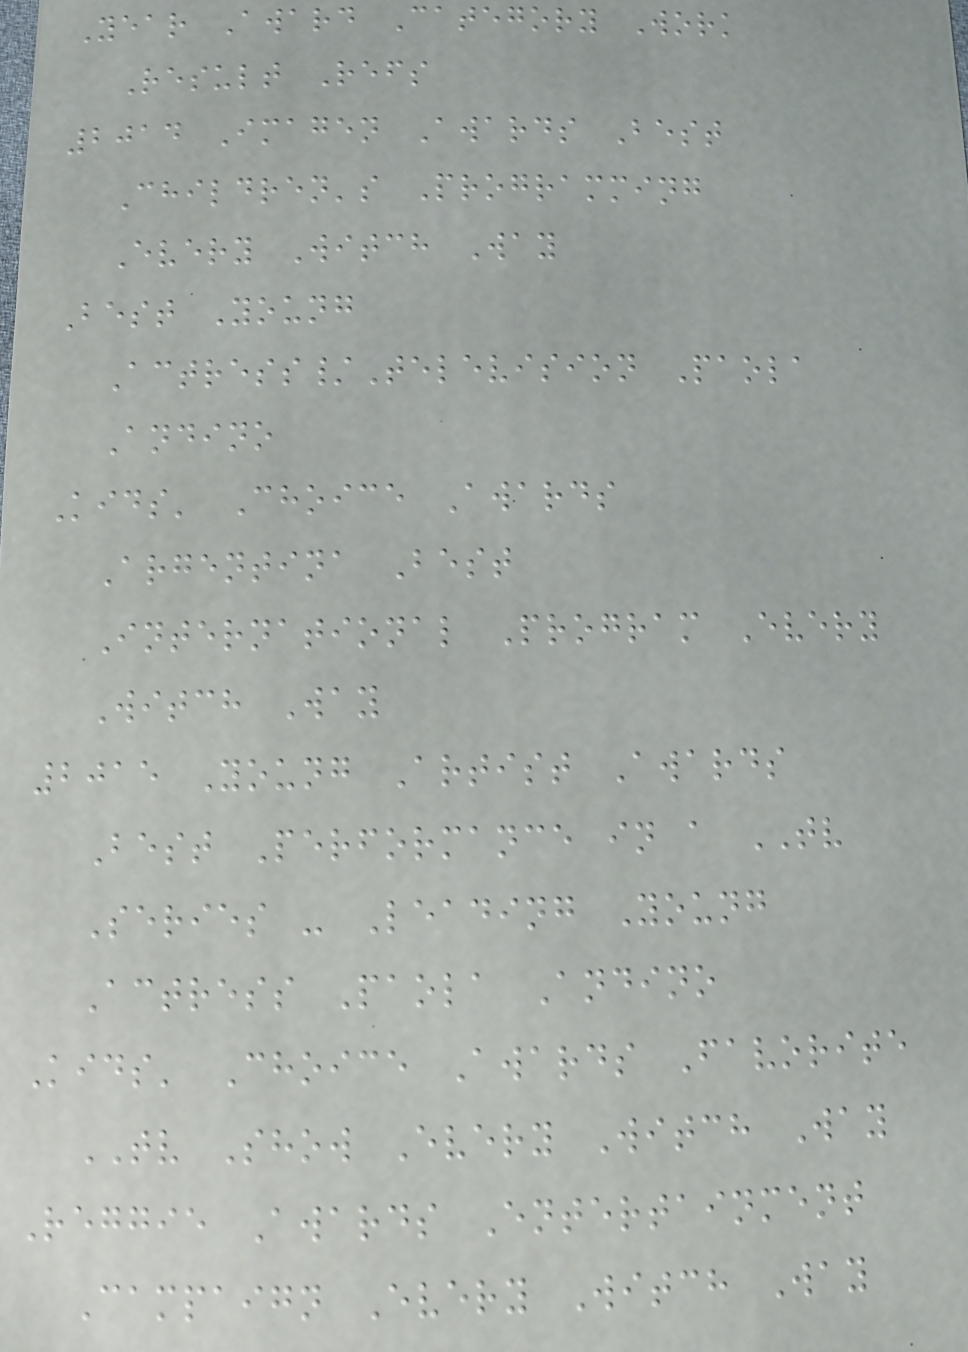Year Award Category Work
Result Refs
2014 Imagen Awards Best
Children's Programming
Every Witch Way
Best Young
Actress/Television Paola
Andino
Kids' Choice Awards
Argentina Best
International Program Every
Witch Way
2015 Young Artist Awards
Best Performance in a TV
Series - Leading Young
Actress Paola Andino
Kids' Choice Awards Favorite
TV Show Every Witch Way
Reggie Awards Entertainment
Campaign Every Witch Way
